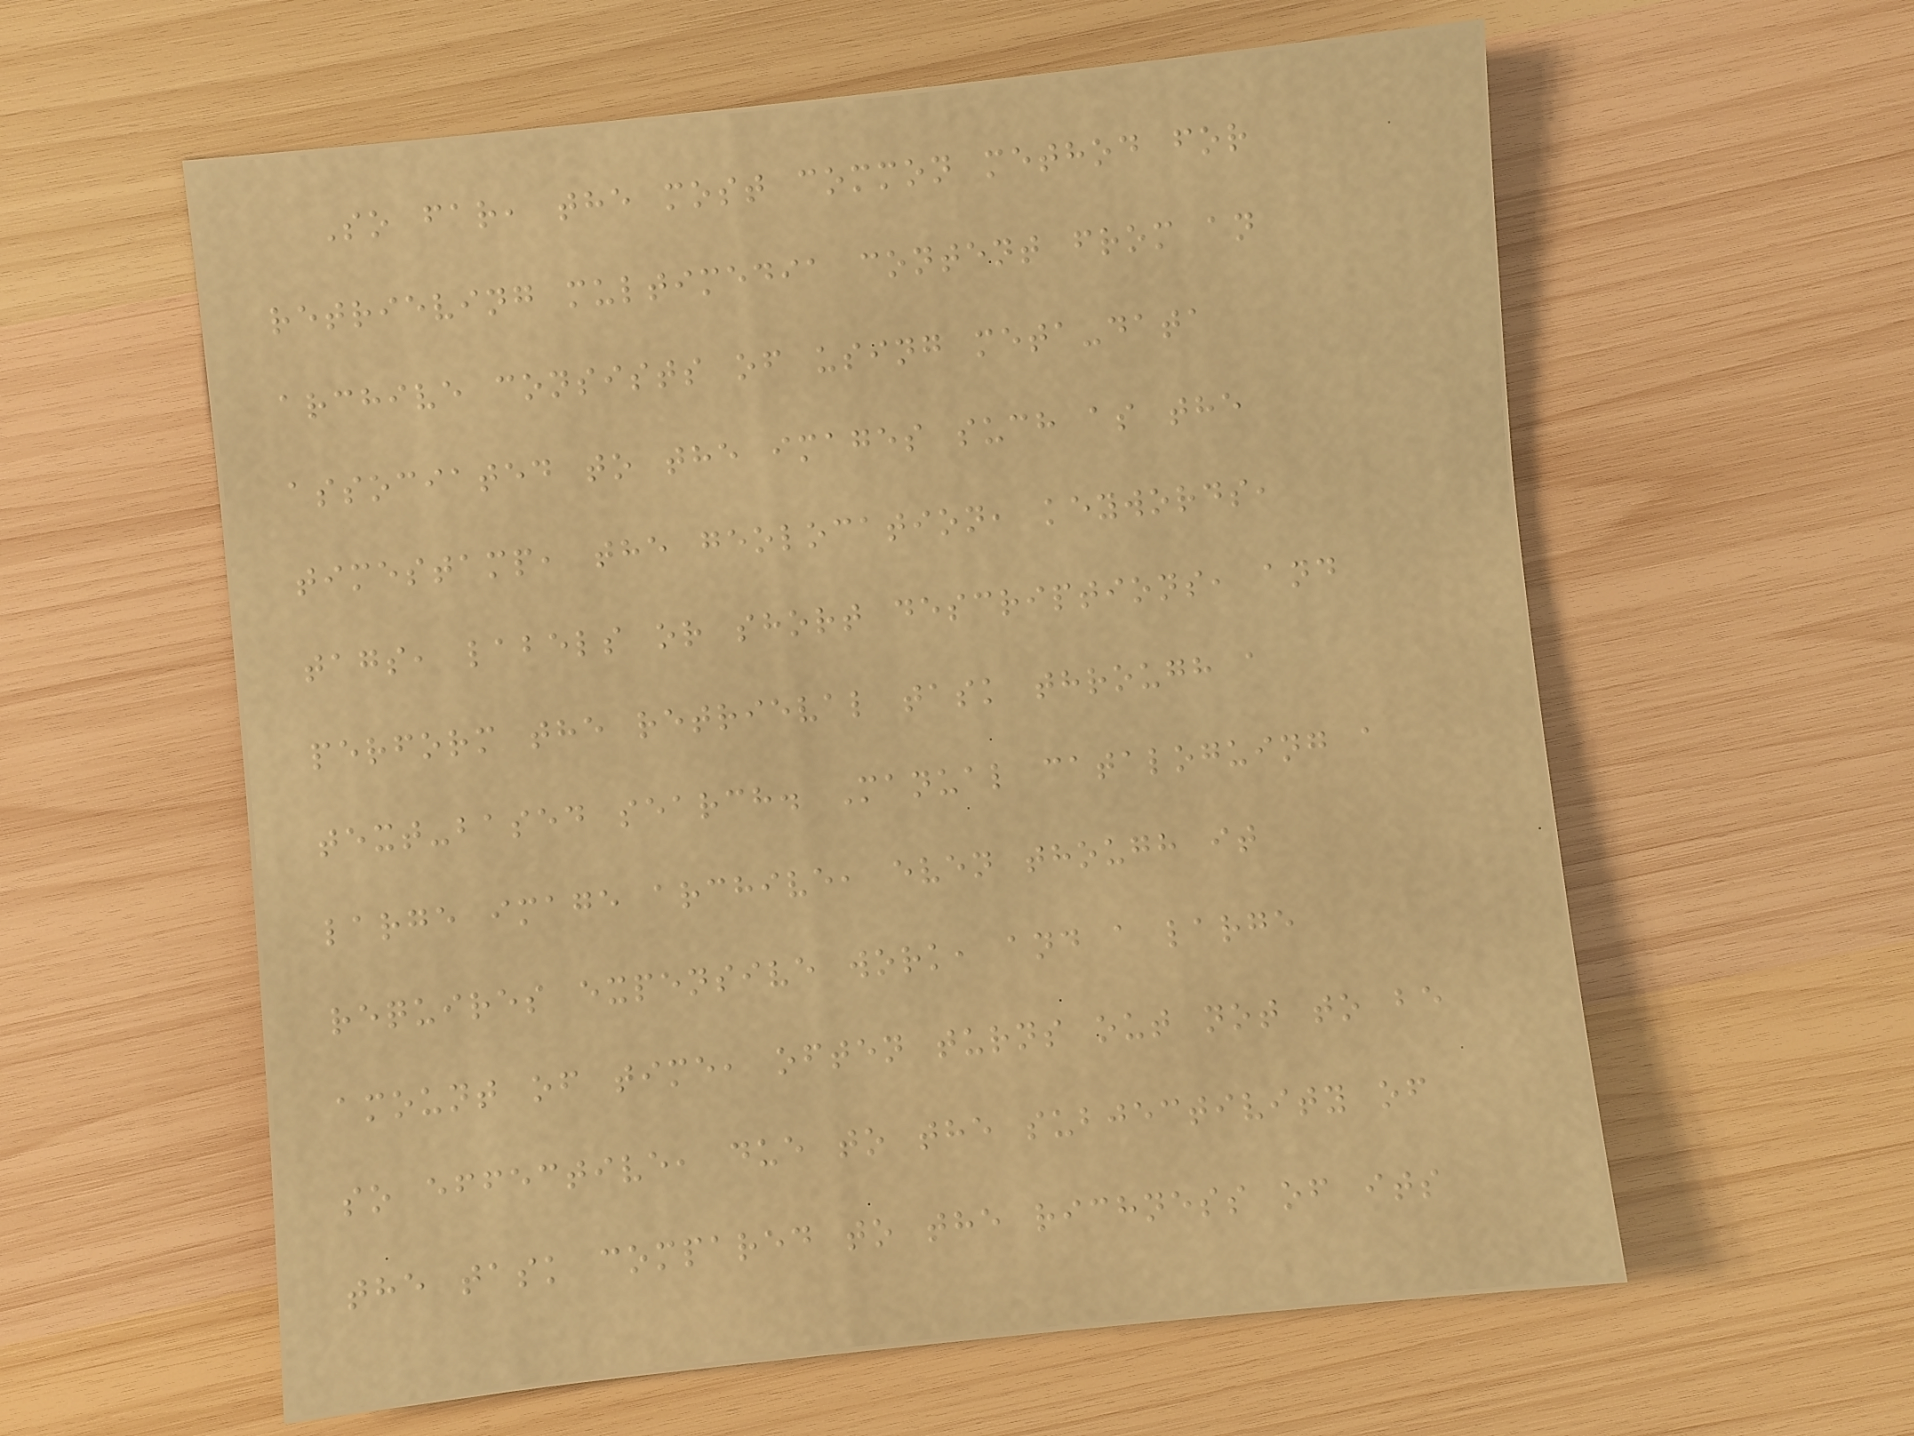So far, the most common method for
retrieving multimedia content from an
archive consists of using meta-data
associated to the images such as the
timestamp, the geolocation, keywords,
tags, labels or short descriptions, and
perform the retrieval task through a
text-based search. Manual cataloguing a
large image archive, even though it
requires expensive work, and a large
amount of time, often turns out not to be
so effective, due to the subjectivity of
the task compared to the richness of its
